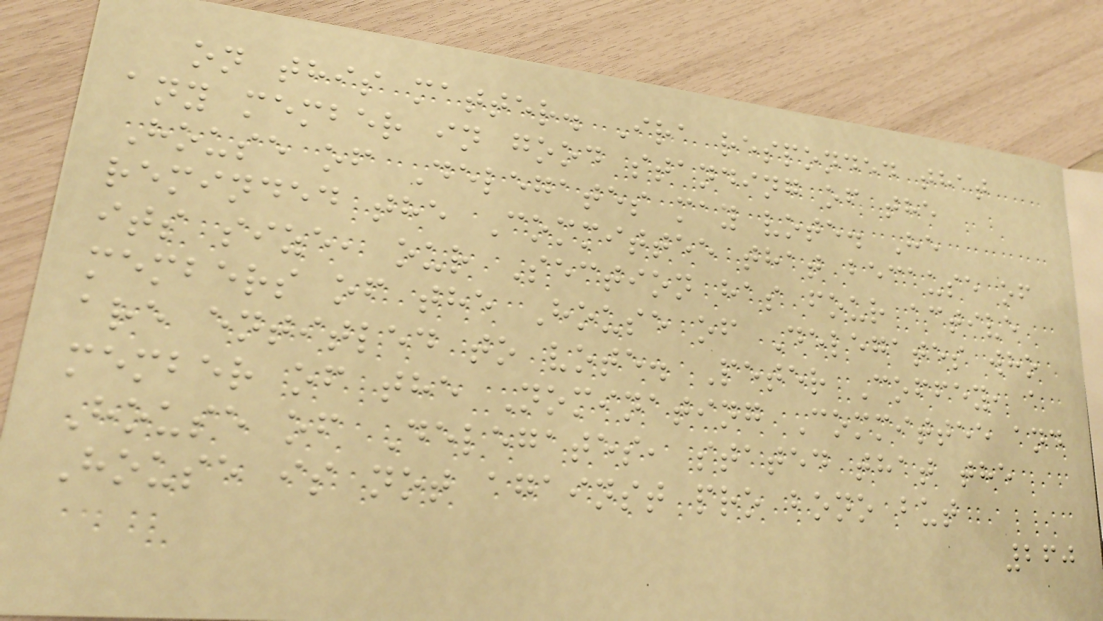on this matter. Ira responded that
any member in good standing of the
House of Delegates may vote. He
reminded the Committee that because of
its size, our Section has four active
members of the House of Delegates who
are entitled to vote. Peter Coffey, a
member of the Nominating Committee and
House of Delegates, stated that the
House is not against pro bono but
260
